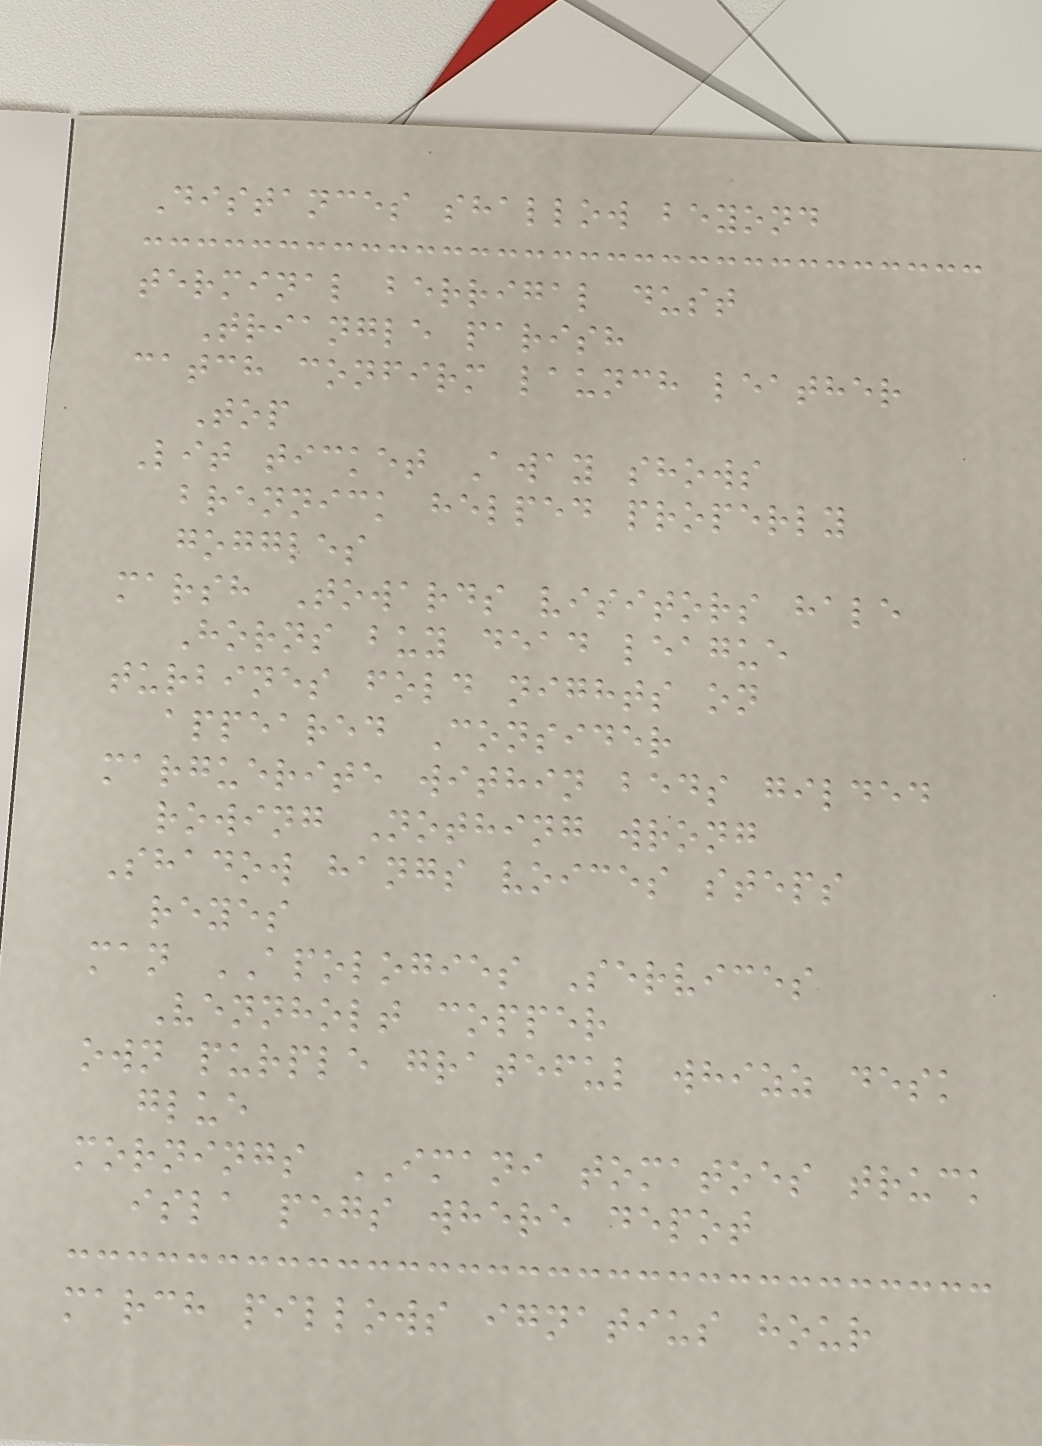Distances shallow beyond
terminal berrigal dust
Triangle parish
catch confirm launch leather
Top
Lit ticket Away shows
brennick helped properly
goggles
marsh Towards visitors hale
Horns buy dead league
turbines fold nights on
appeared Consider
marguerite within beds gilded
rowing Nothing wrong
Shadow hangs voices steps
reyes
man APOLOGIES Services
Vennholt copper
own purple grateful whizz desk
glue
mornings IMANI tomatoes truck
isla pegs where depot
march pillows ignatius hour
